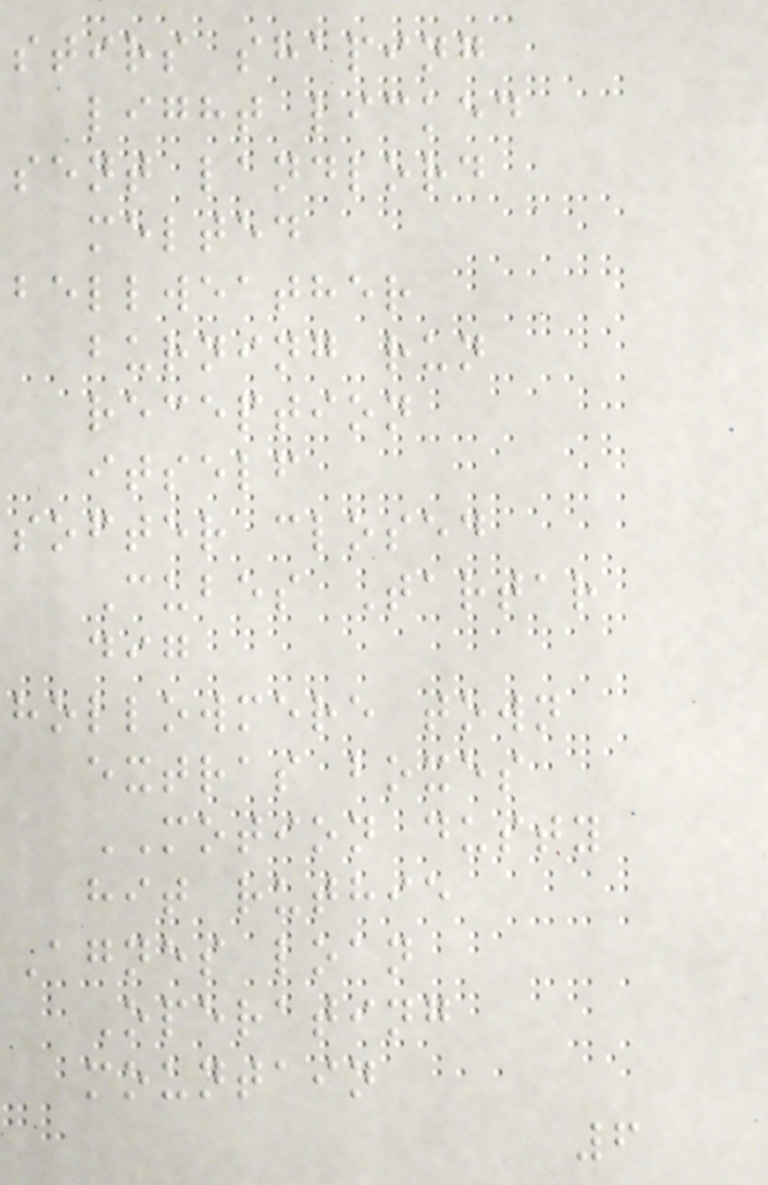stirs shaping
light licked
sent landlord
melted
bellweather
burning run
reception
itself
softer closed
Cubes Tartar
dig
hollowmere town
extras boxes
MOTION dusty
hit ruthie
Agnes loan
Operating
mountain
6
